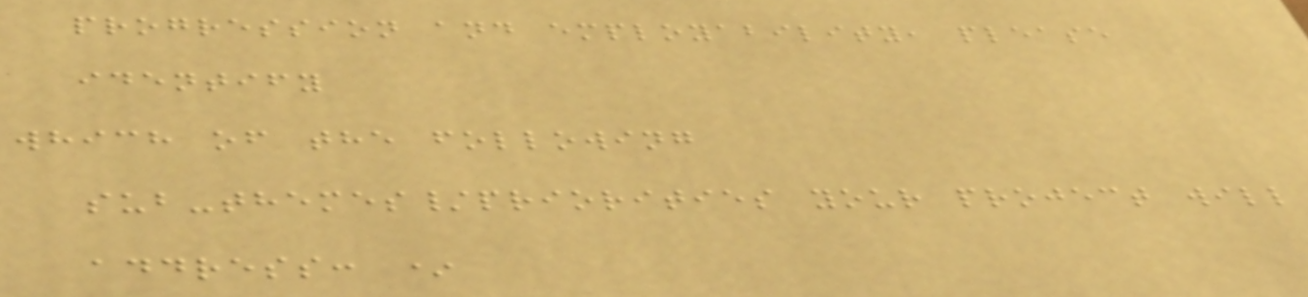progression and employability, please
identify
which of the following
sub-themes/priorities your project will
address: *
